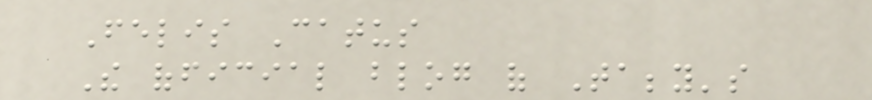Felis Catus
The official blog of Tabby's
